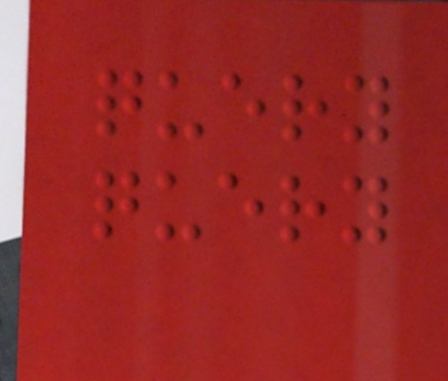query
query
